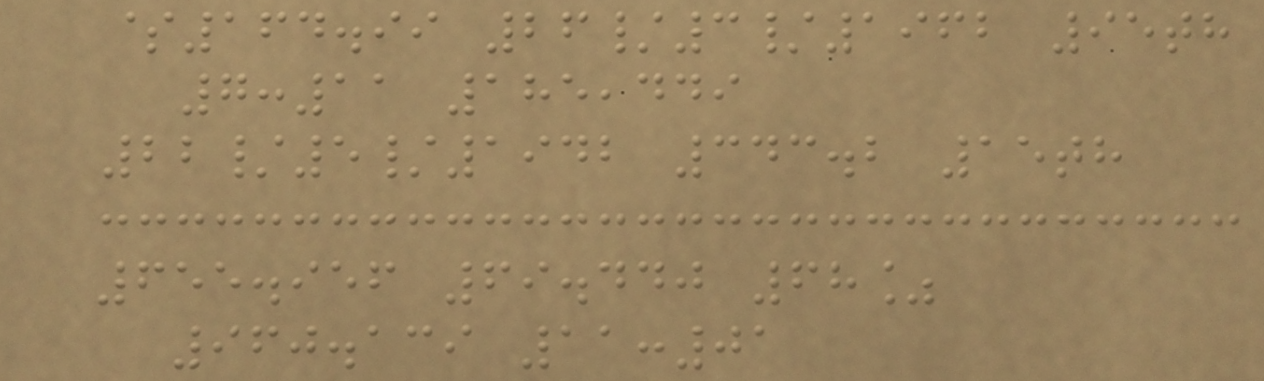$164.99 26/3/1962 95th
7:11 185,449
22/5/1942 343.2 15th
655.956 69.440 68%
960.139 11:01
